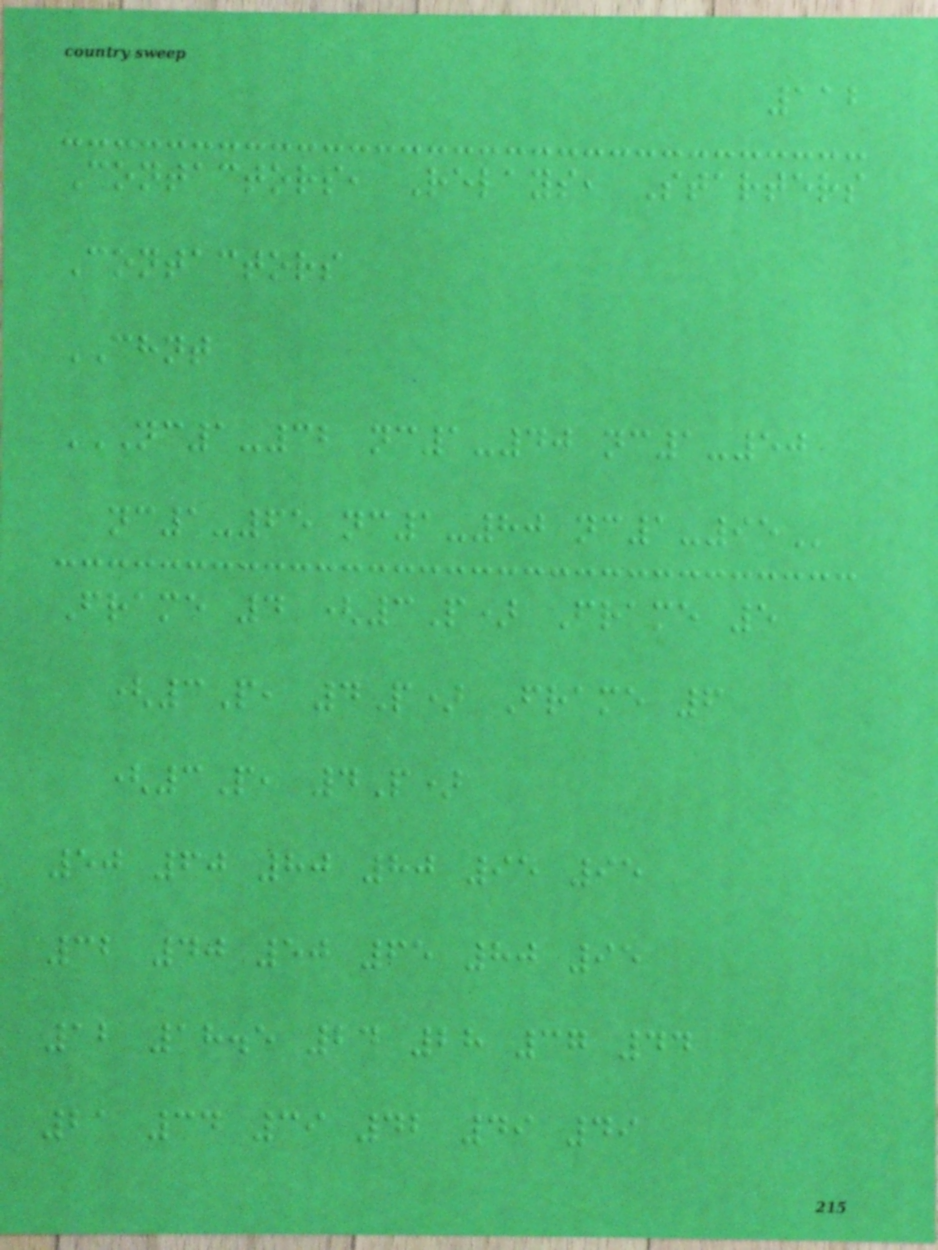112
Contactors, Relays, Starters
Contactors
CHNT
NC1-32 NC1-40 NC1-50
NC1-65 NC1-80 NC1-95
Frame 4 (3P) Frame 5
(3P, 4P) Frame 6
(3P, 4P)
50 60 80 80 95 95
32 40 50 65 80 95
12 18.5 24 28 37 44
21 34 39 42 49 49
